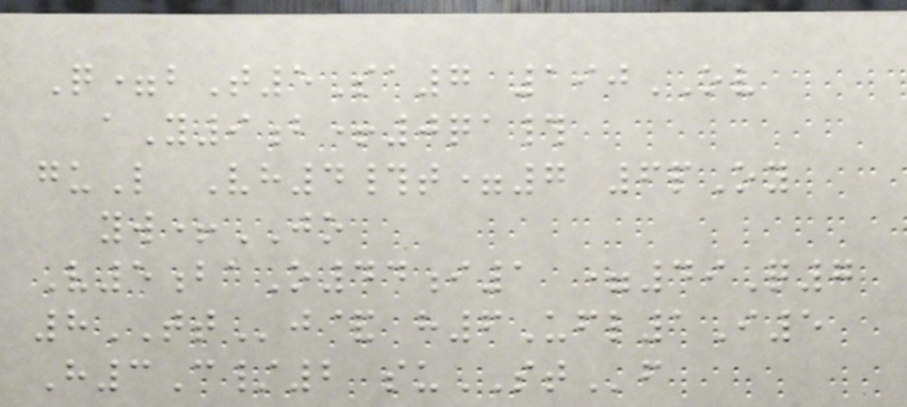Q=bT5Sa7 190OV
aY9b+0qa#
guL Vh4#t=7 6pOy
yw+JO
V5baO44i1 =49Q7
8TTj& h6Ufl1I5
H3C/2 suSTf
